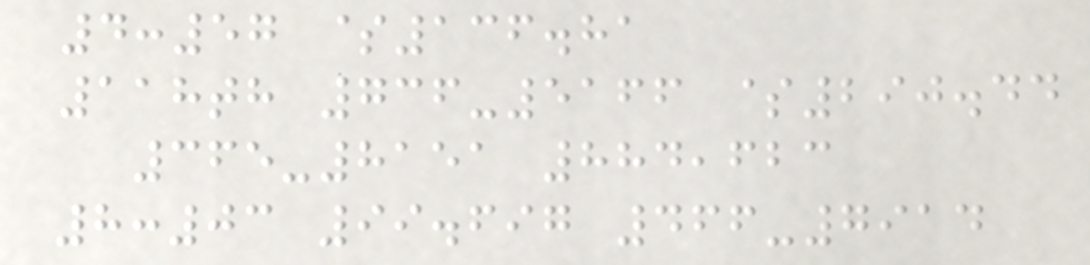4:57 $136.81
118th 736-5166 $290.44
365-8151 884,623
8:03 99.697 466-7914
